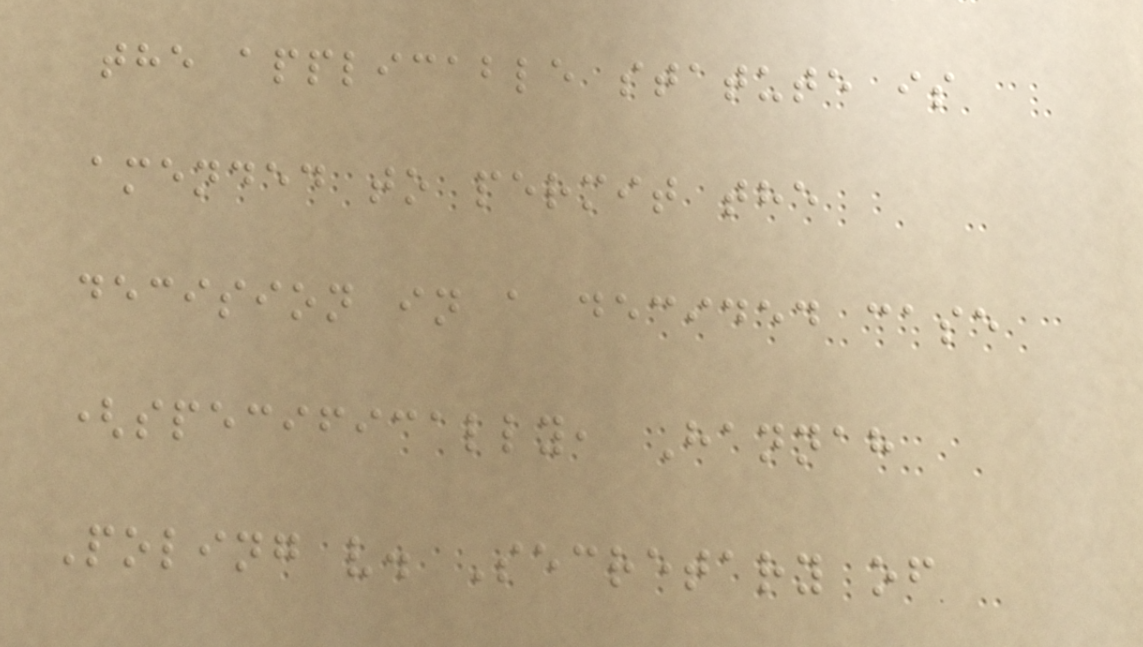the applicable statute is
amended to permit the
decision in a decided case
(specifically, Hannah
Poling v. Secretary of
